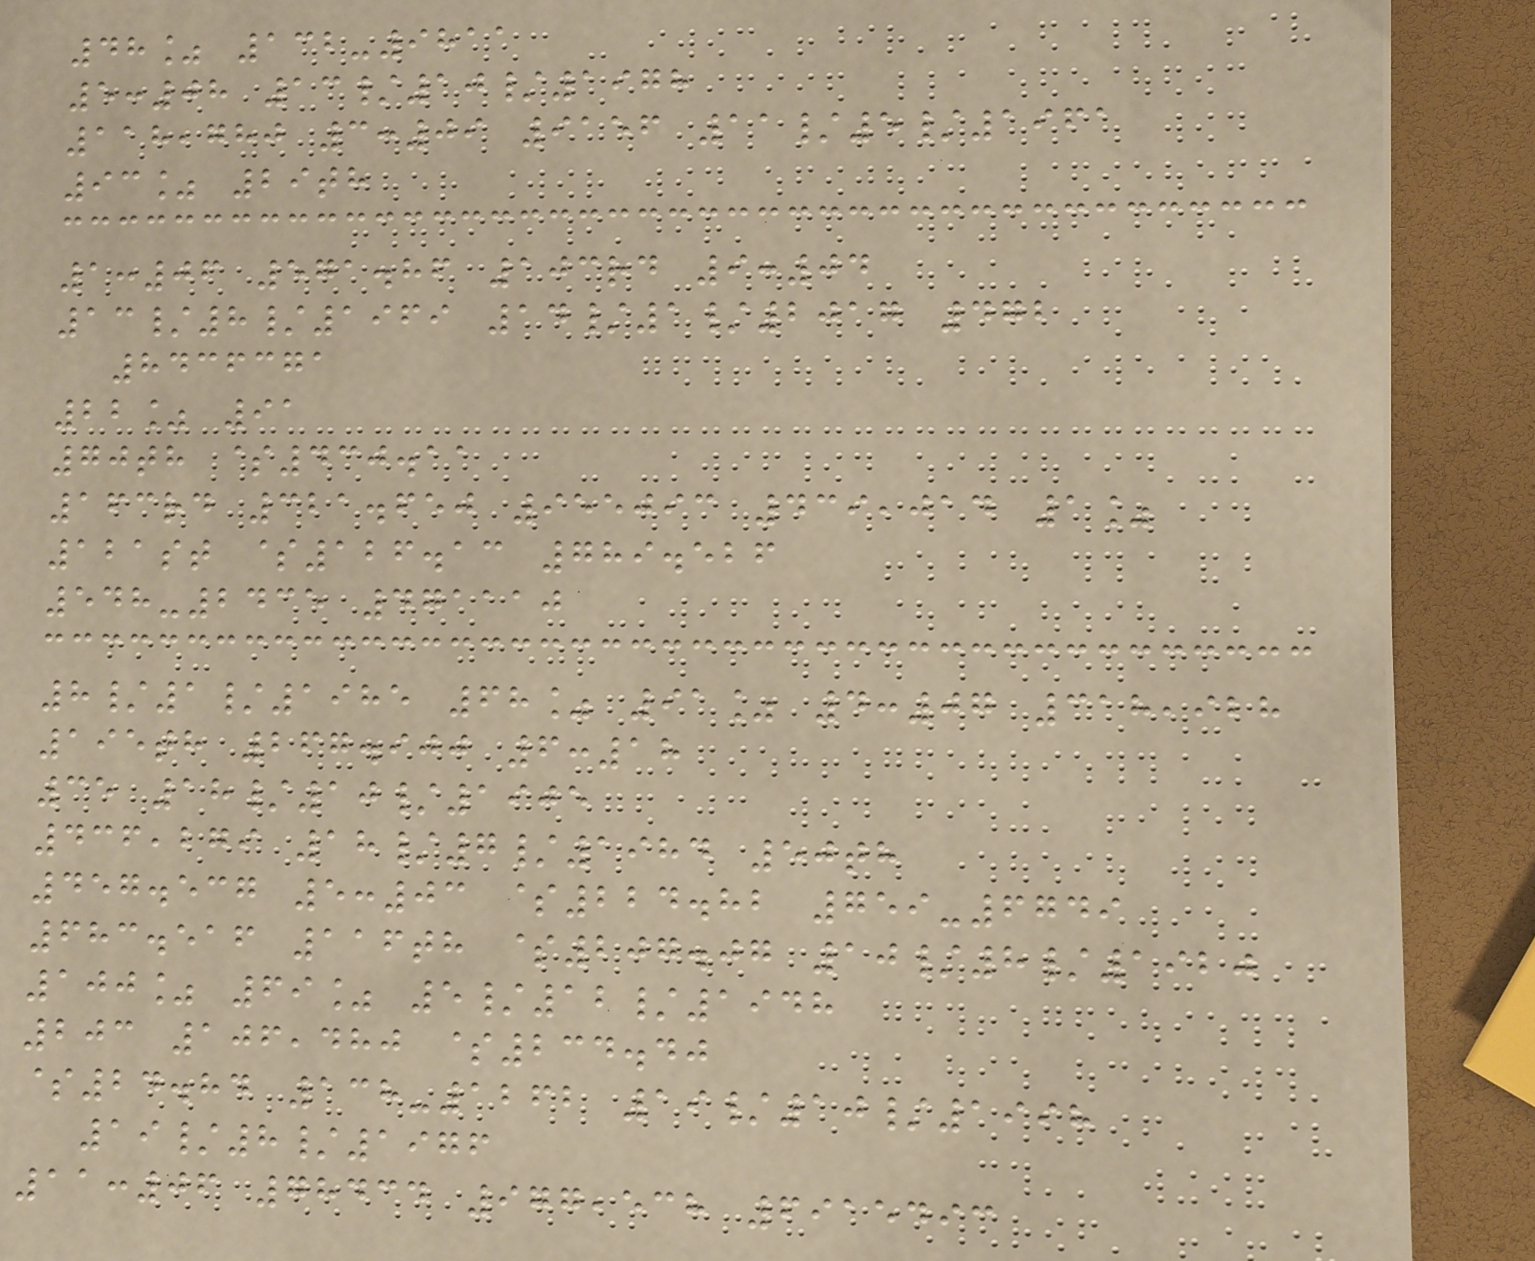48% 132-9811
5:08 13/10/1978
118,780 3:09 9156 11/5/1961
93% 29th
1:06 571.86 103rd 9:04
13/8/1969 14/1/2017 472
8436371
22% 91
70th $430.11
163rd 321.650 955093 439,014 1%
121st $126.13 789.526
548-2435 471110
8/1/1985 68% 91% 4:07 318,928
195th 267.900 6:18
35 18/10/1905
436,279 18/7/1984 50th
457.537 5:03 $224.82 759-6749
683.516 116th $207.07 10/8/1920
100% 69% 5/12/1948
203 106,480 $234.40
$24.84 138-1262 19/10/1998
19/8/1976
11:06 78434 977,538 6915493
